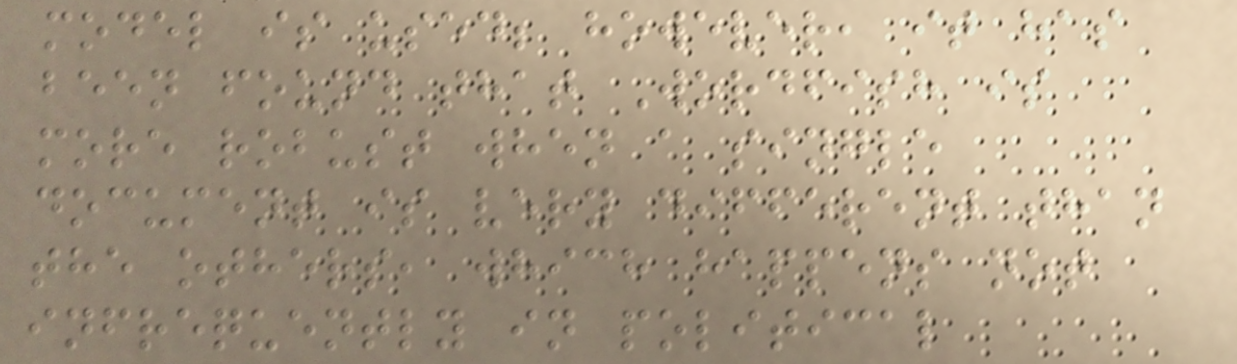model is used; however, it has
been found that Wordfish is
more robust when a single
document is very different than
the others, which happens not
infrequently in political
